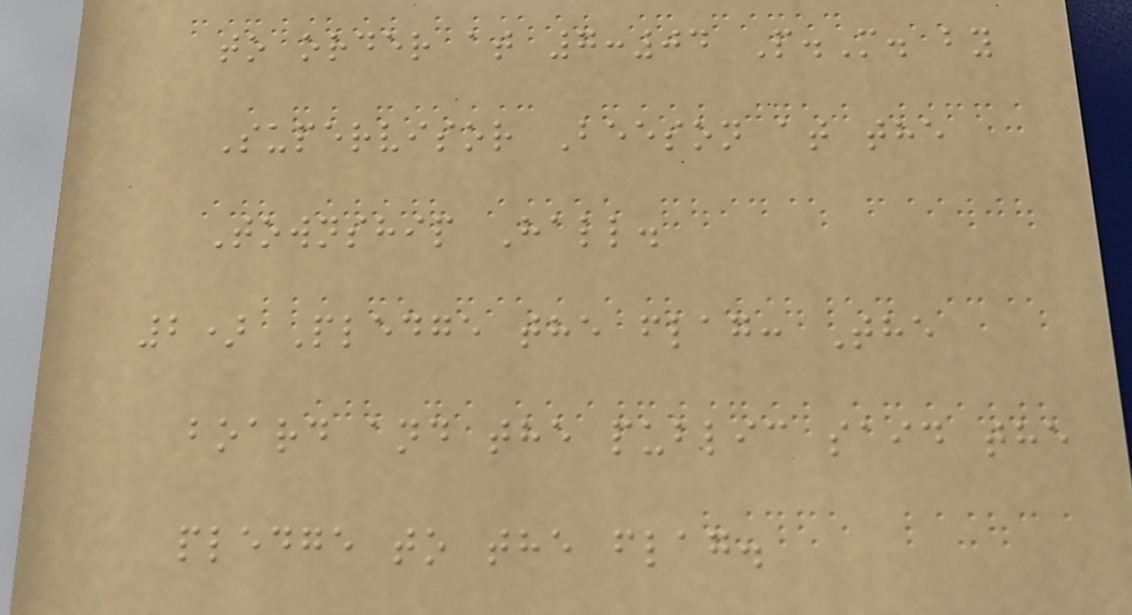to order at 7:04 P.M. by
Supervisor Beeson at the
Township Hall.
2) Pledge the flag: The
board and the public said the
pledge to the flag.
